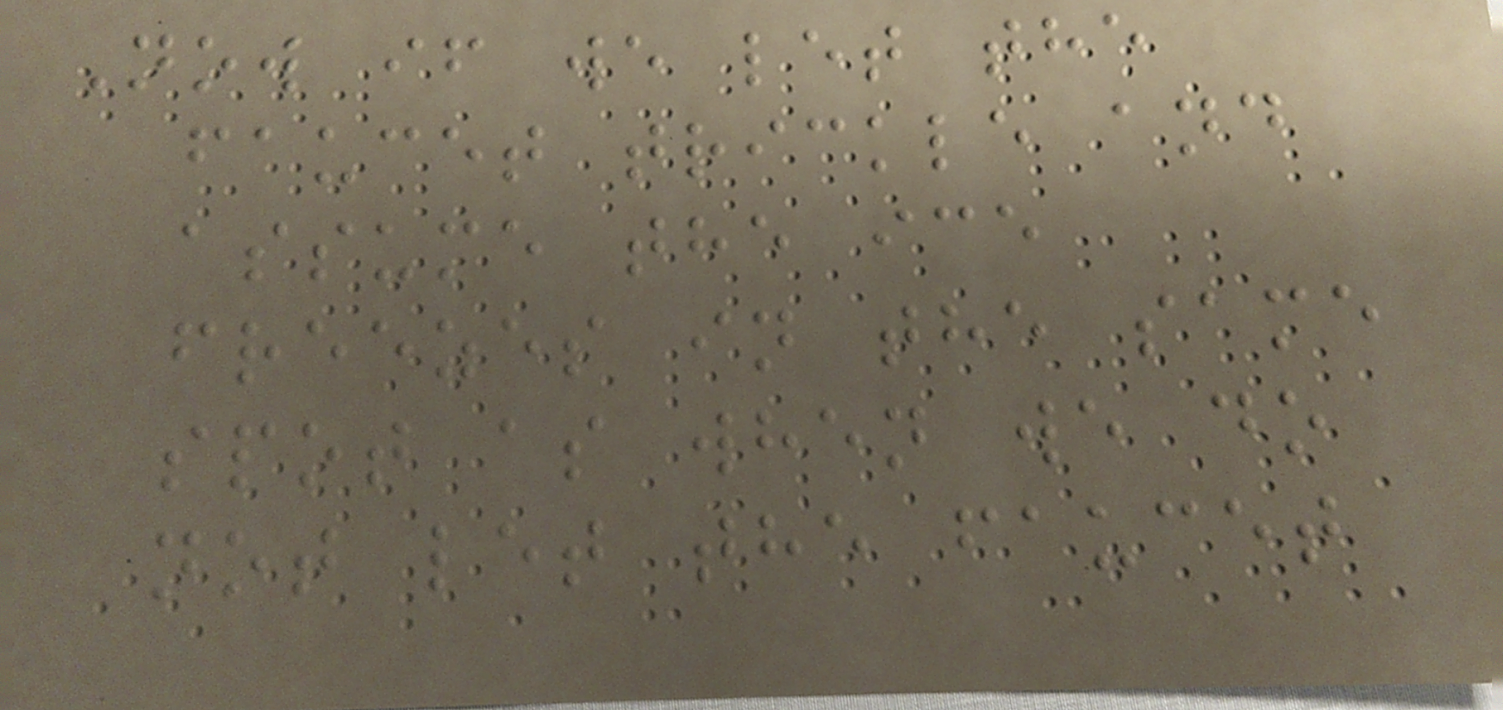Now if we let the
faucet trickle and
assume the ice
freezes in the same
spot as when we do
not let the faucet
